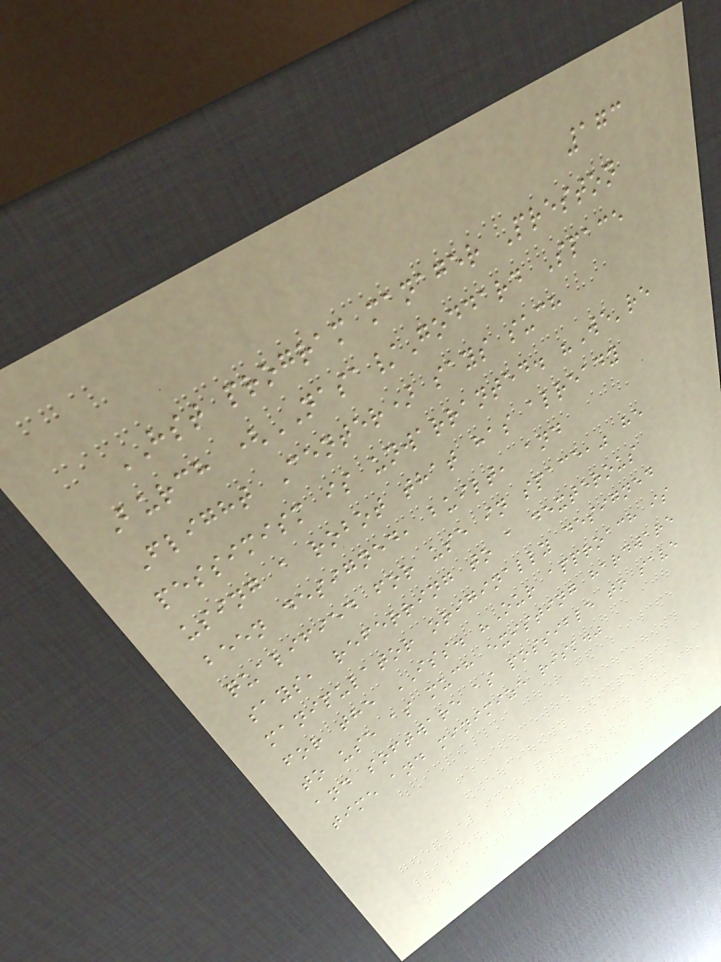173
HST program manager Preston
Burch (NASA/Goddard Space
Flight Center) says such
pessimism is unwarranted. "We're
using a robot that has already
been designed, built, and
qualified for use in space," he
says, referring to a dexterous
manipulator originally designed
for the ISS. "Our approach is
to use as much existing hardware
and software as possible to save
time and minimize risk."
